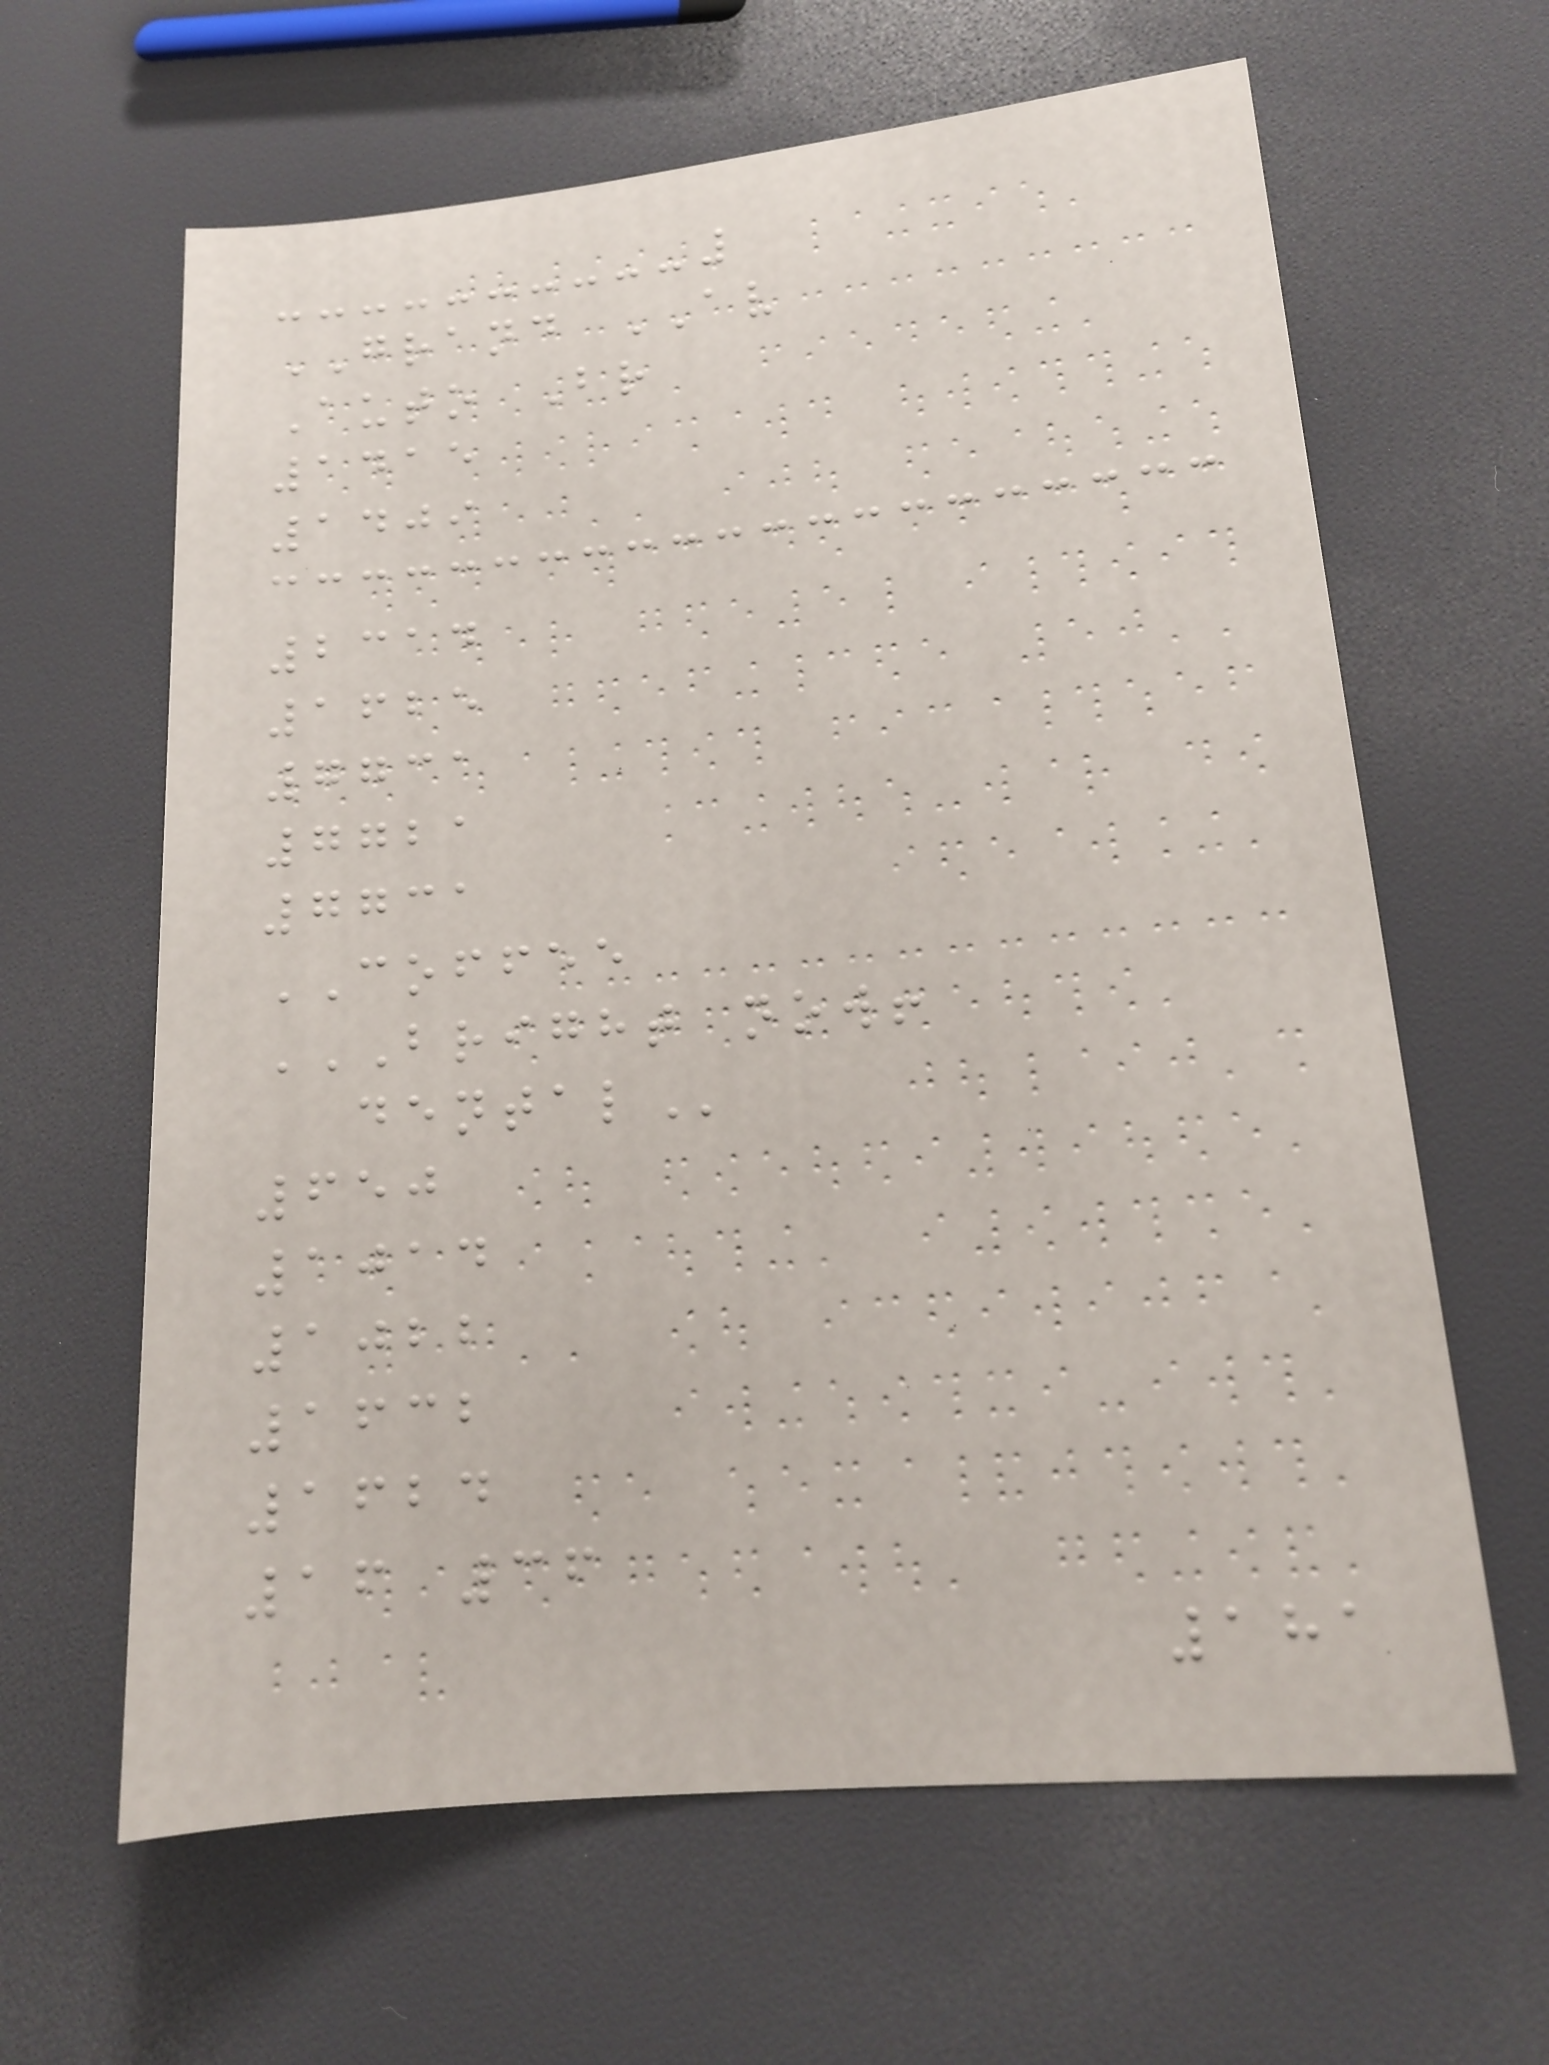GRAND AV
Auto Br
1415
1409
2314
1625
7731
7721
7731
COFFEE
BRIGHT NOW!
DENTAL
650
1014
1022
1632
1624
16 36
181
